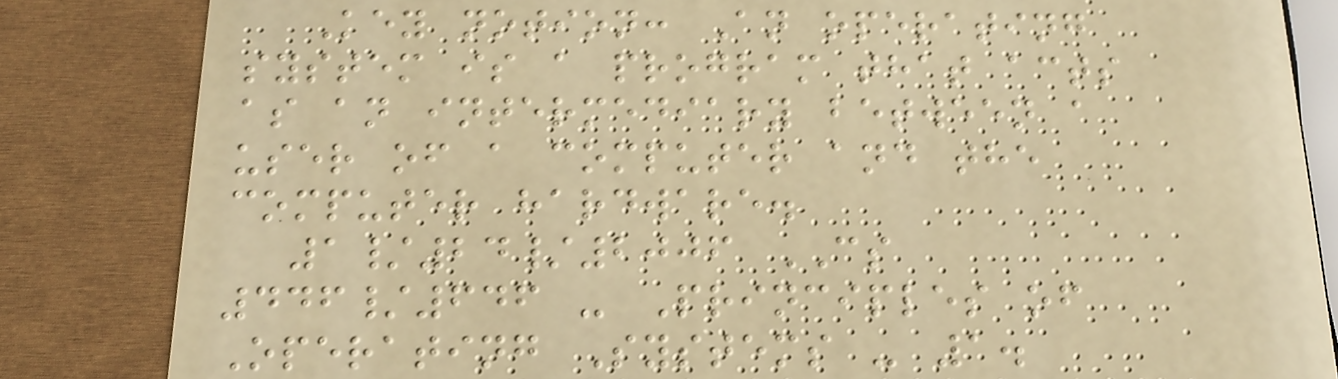Key notion: An operating
system is a program that acts
as an intermediary between a
user of a computer and the
computer hardware.
1/24/2006 CS
446/646 - Principles of
Operating Systems - 1.
